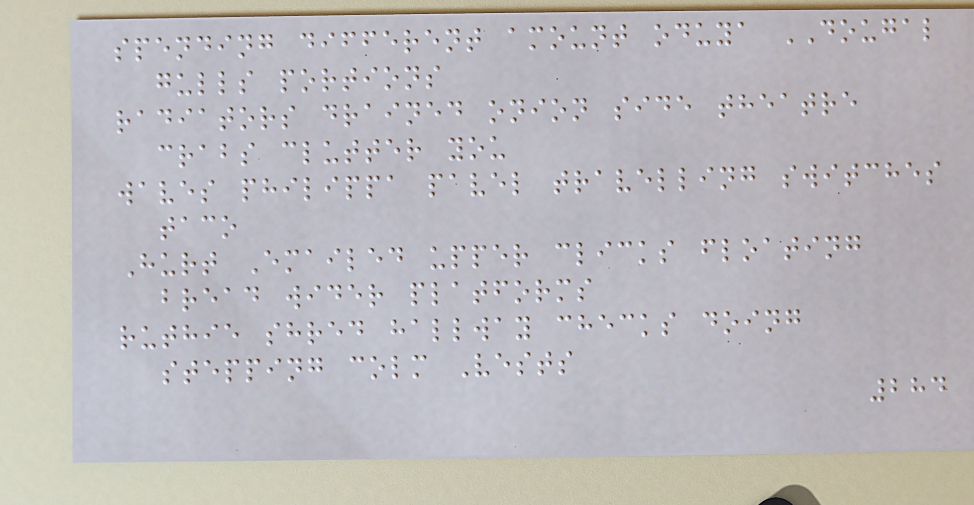spending different amount oduya DOUGAL
gulls portions
radiators drained onion side theatre
crabs clutter you
waves philippa pavel travelling switches
taco
Hurt Emailed upper clicks floating
bread wider platforms
ruthie shred hallway checks doing
stepping colm Vests
284
